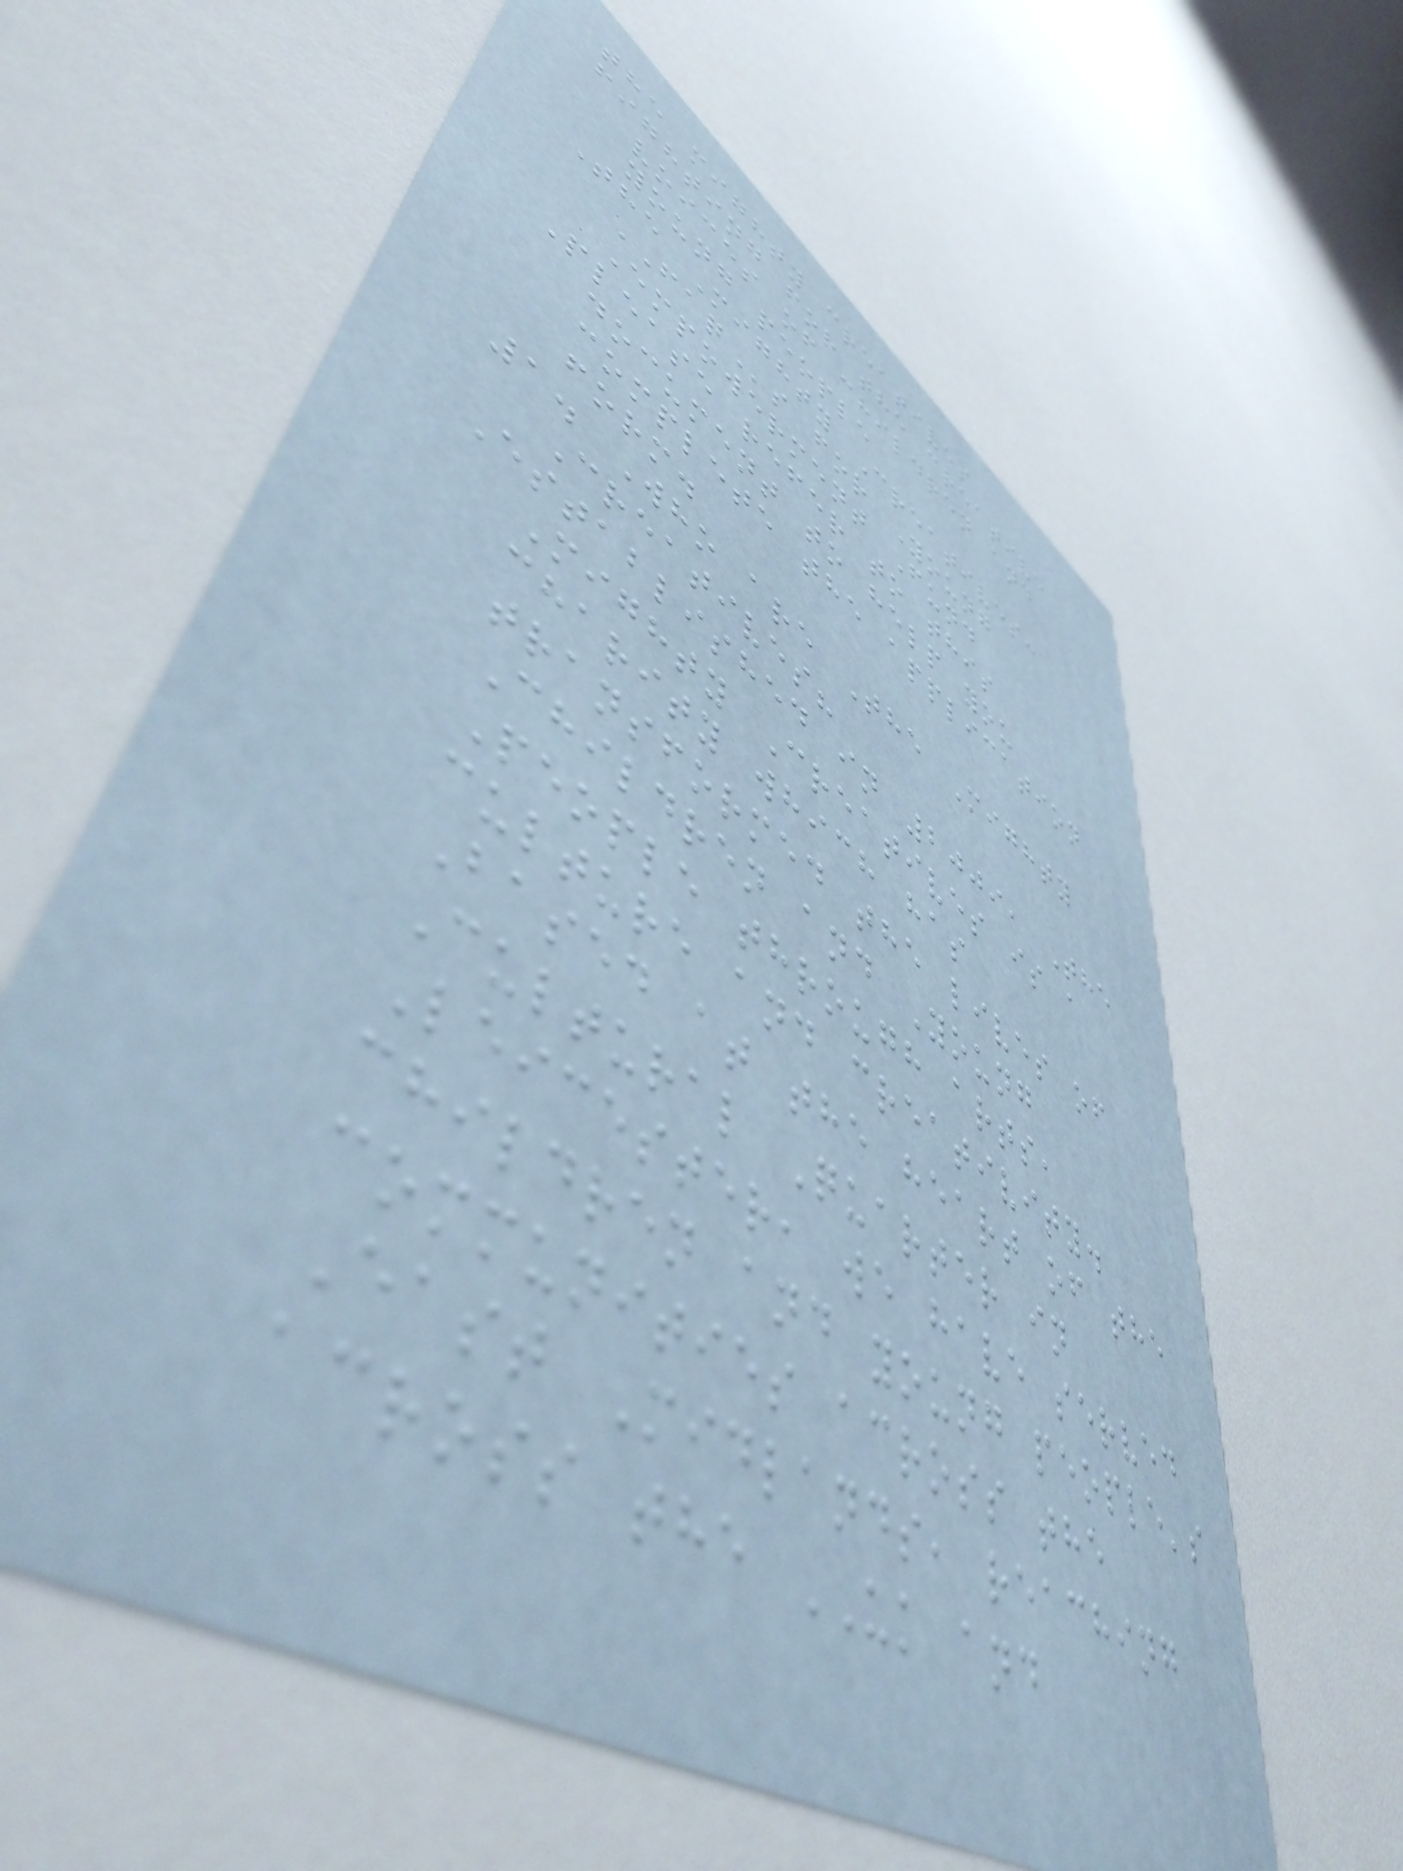the mighty creatives
fighting for the creative
voices of children and
young people
The Mighty Creatives:
FAQs for Young
Empowerment Fund
Please refer to this
document to help you
complete the application
form.
1. Who are The Mighty
Creatives?
Established in 2009, The
Mighty Creatives is a
charity which has
transformed the lives of
Children and Young
People through arts,
culture and creativity.
Based at the heart of the
Cultural Quarter in
Leicester, we have served
children and young people's
communities across the
East Midlands, reaching
across the UK and
